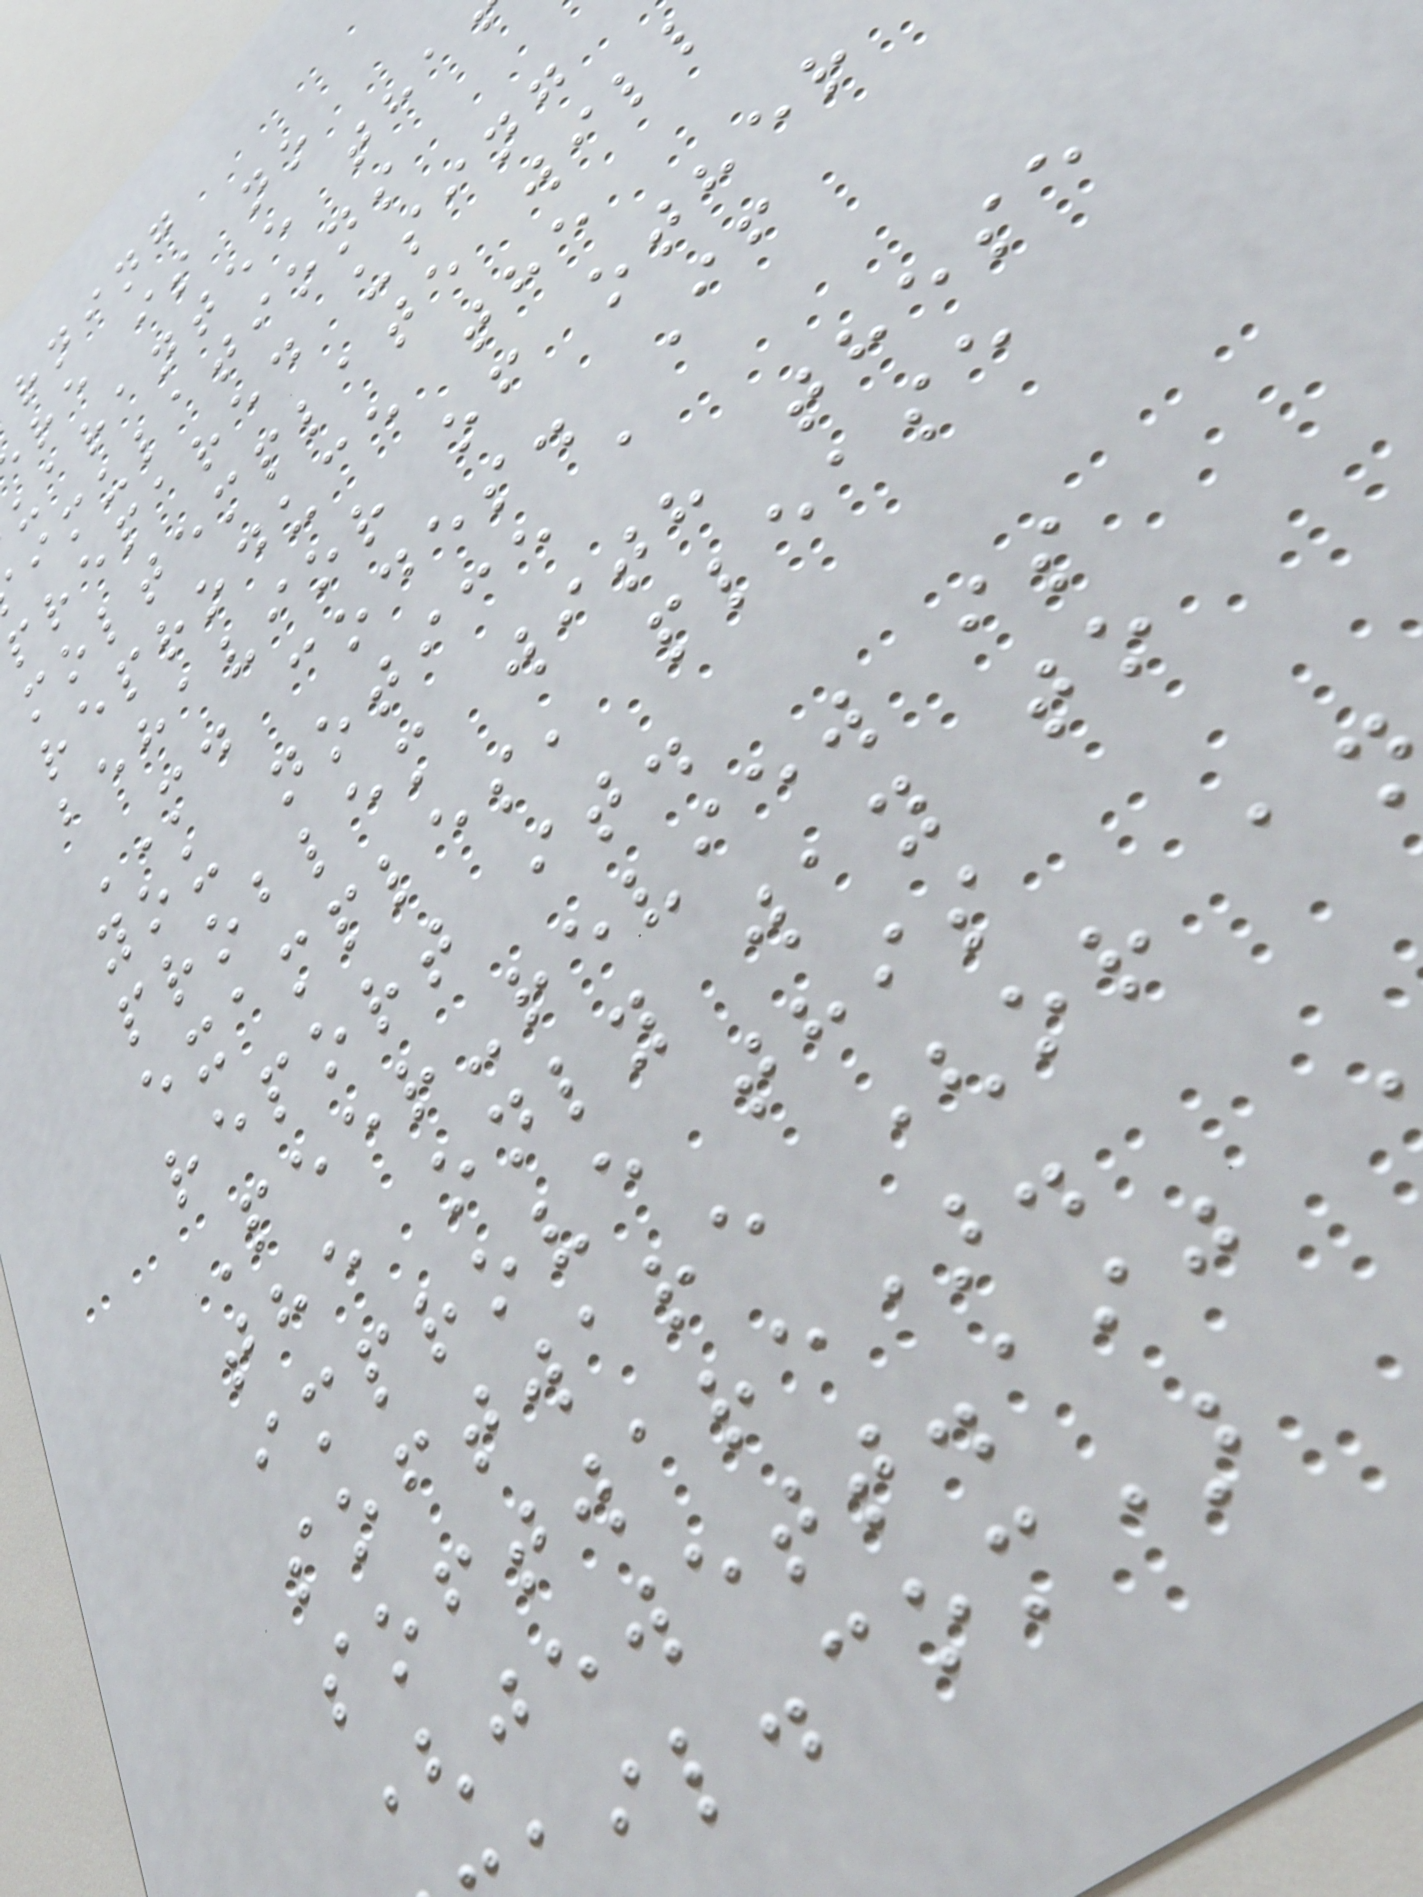rning
re is no
uarantee tha
imulations
prepared using
moltemplate will
reproduce the
behavior of other
MD codes. If
you notice a
problem with these
examples, please
report it.
Peer-review is
the only way to
improve this
software (or a
software).
(jewett.aij
il.com)
